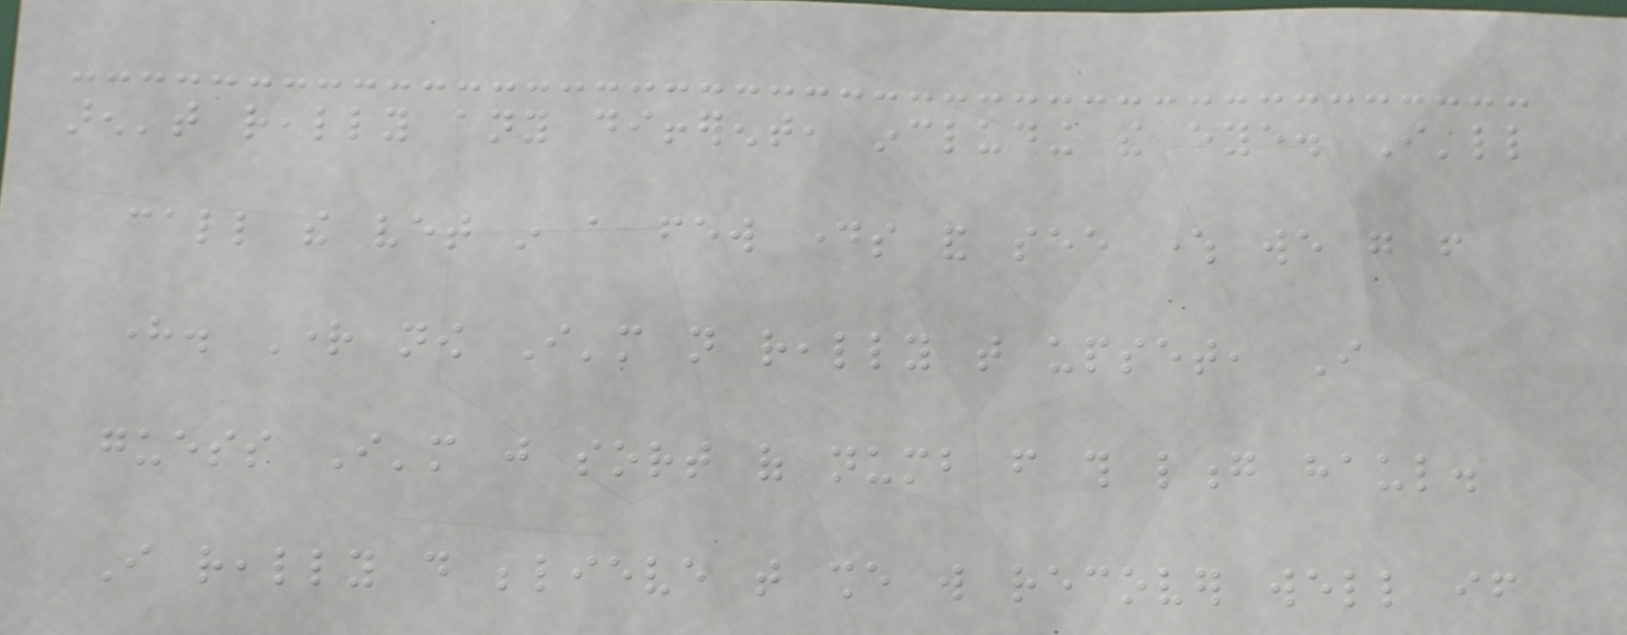aren't really any different, including the eye. I'll
call the vet in a few days and see where we go from
here. Right now I'm not really that upset, I
guess I'm just sort of numb from this long haul.
I really do believe that she will recover well if
